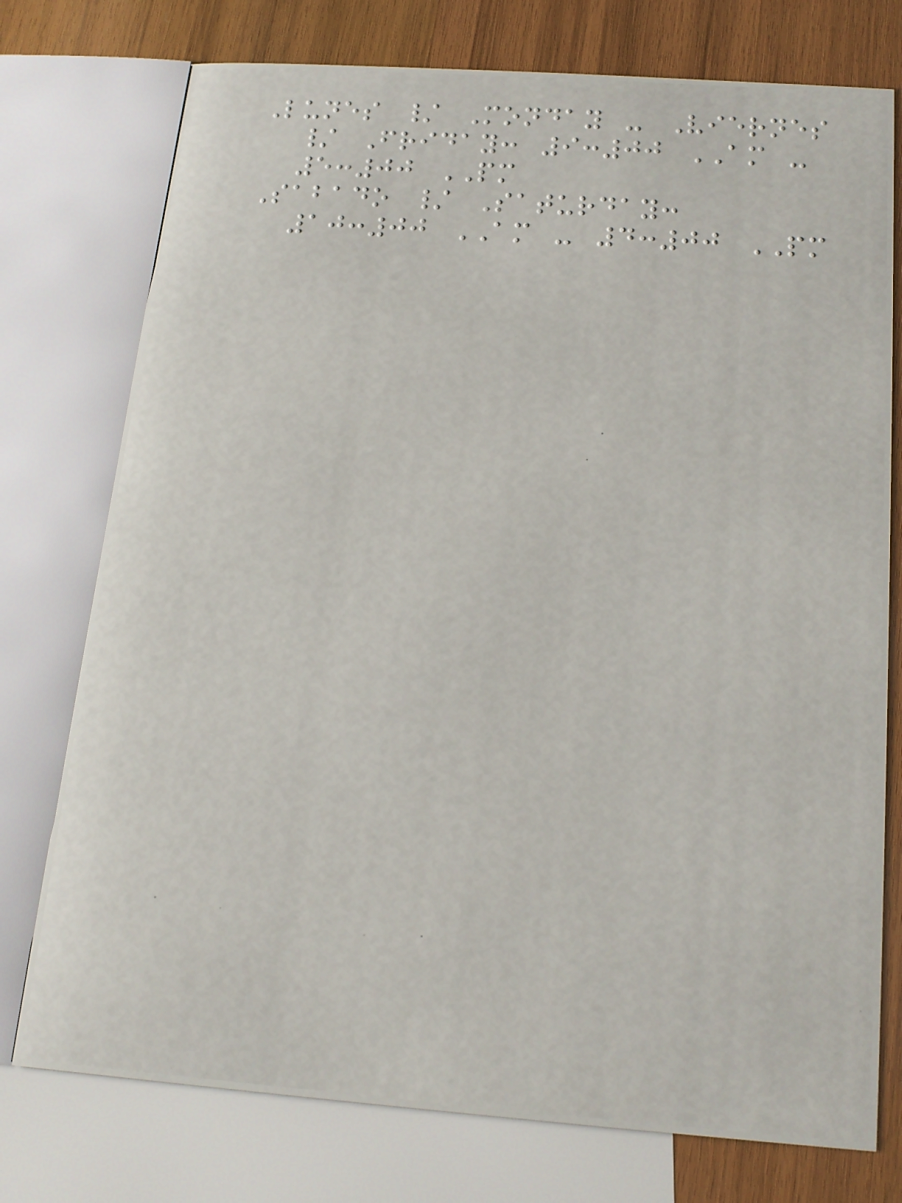Lunes / Monday - Viernes
/ Friday: 9:00 AM -
5:00 PM
Sabado / Saturday:
10:00 AM - 4:00 PM
